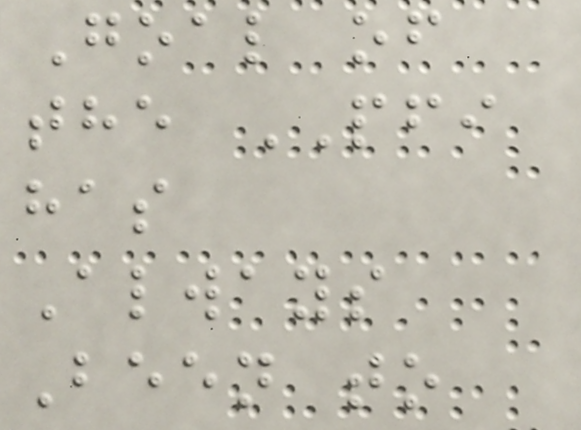Goal of
the PFI
has
Always
Been to
